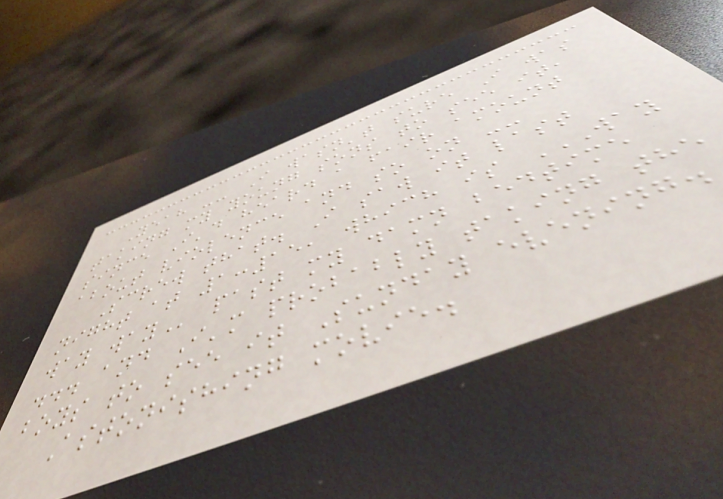Yeah -- I wasn't sure I was
taking my young sons to see it,
since I'd heard a fair amount
about violence and so on --
Screw that. I saw it last
night at 1:15, which is WAY
WAY WAY past my damn bedtime
... and I'm probably taking the
boys to see it Sunday evening.
Astonishing movie.
